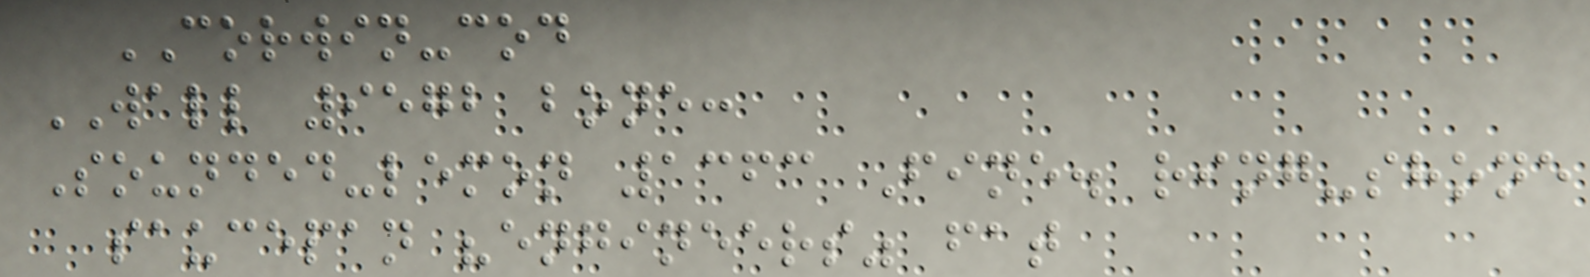CORWIN-cod
WALL 9572 bone:
Sounded-lemon 1363 Fine. ring-shone
saucepan "engineers" fat
